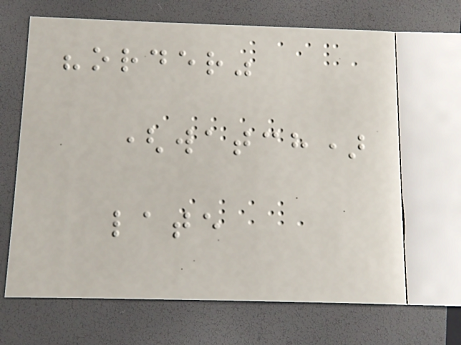"order"
(watch)
late
